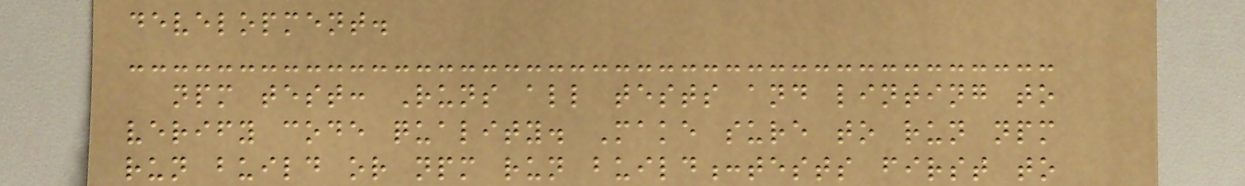development.
npm test: Runs all tests and linting to
verify code quality. Make sure to run npm
run build or npm run build:tests first to
